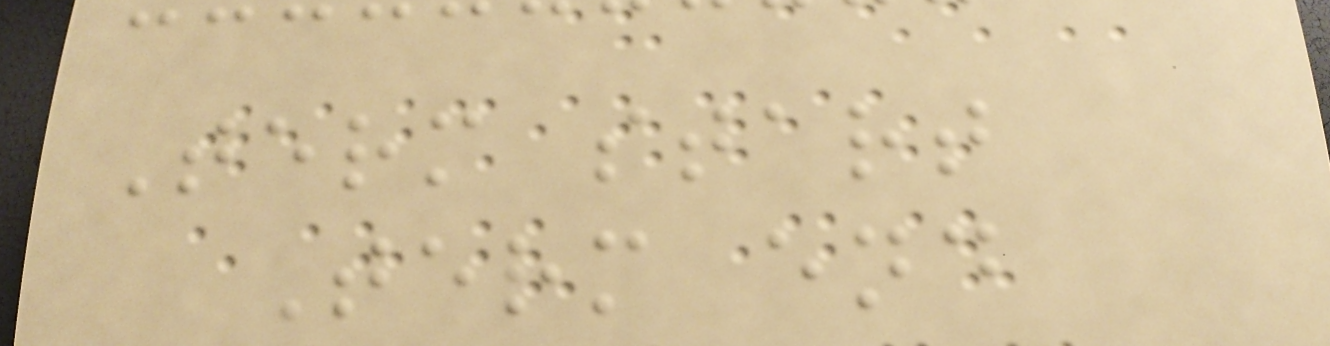Term start
Term end
